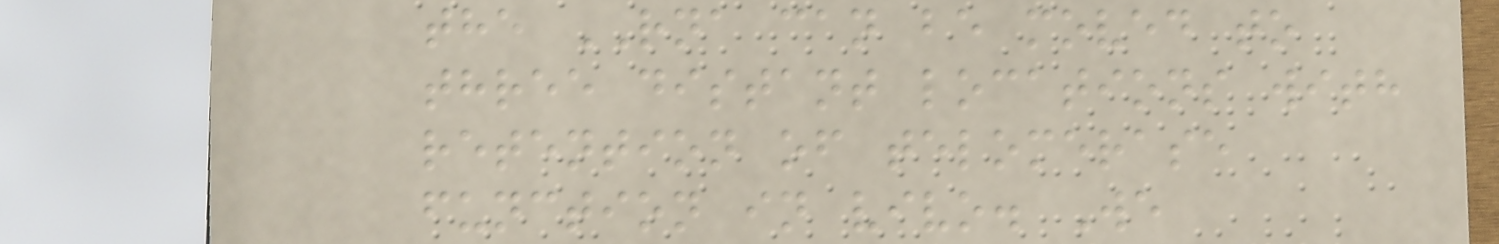the RNA can be moved to
three distant locations with
retention of telomerase
function in vivo. We
